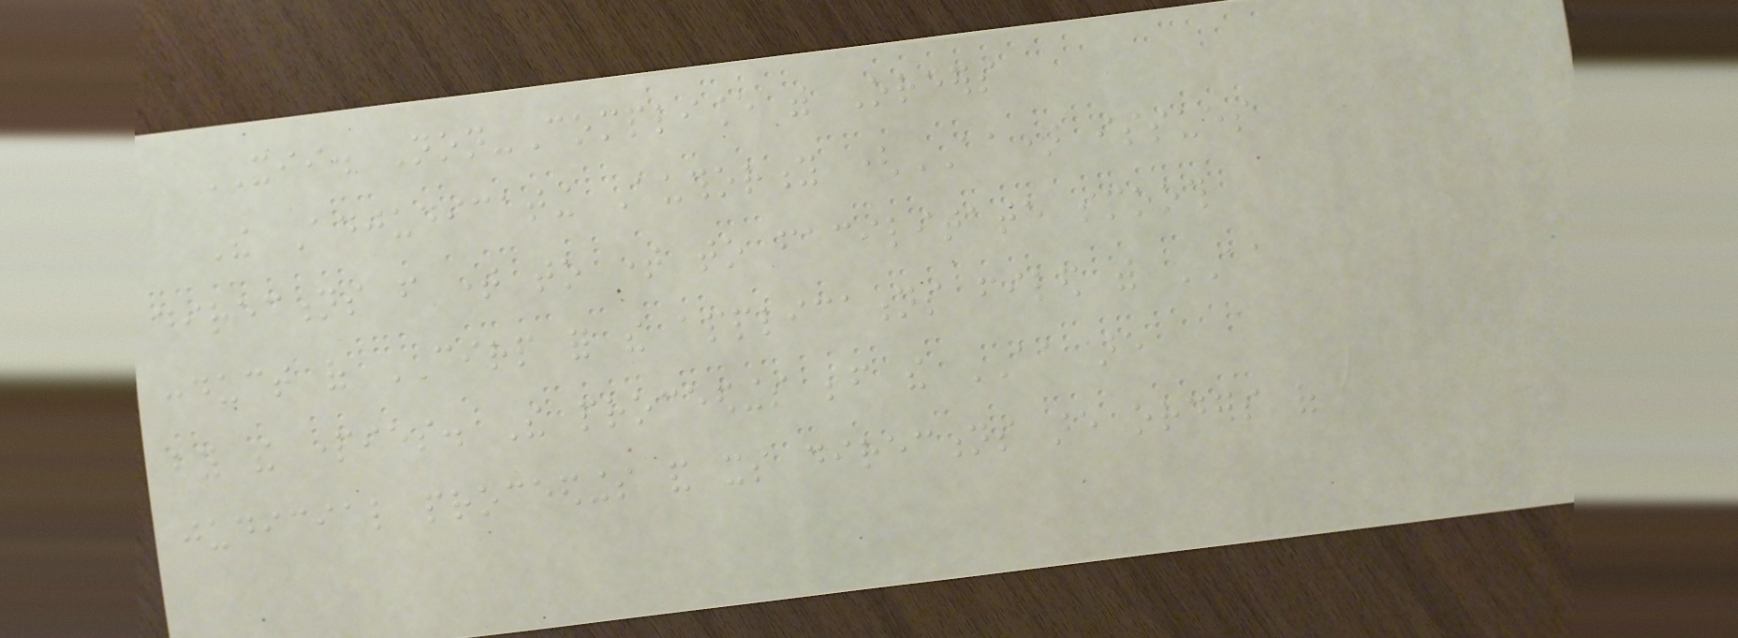XII. Non-Compliance with Orders
The Adjudicating Authority (AA) issues
directions from time to time to facilitate smooth
conduct of CIRP for the applications filed with AA
by the parties. The proceedings before the AA are
judicial proceedings and its directions are orders of
